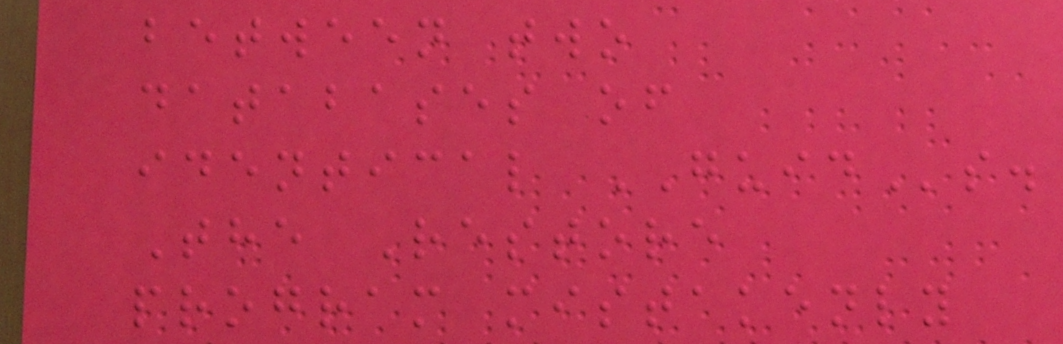between two
databases of
identical GUIDs.
The Restore
program mistakenly
